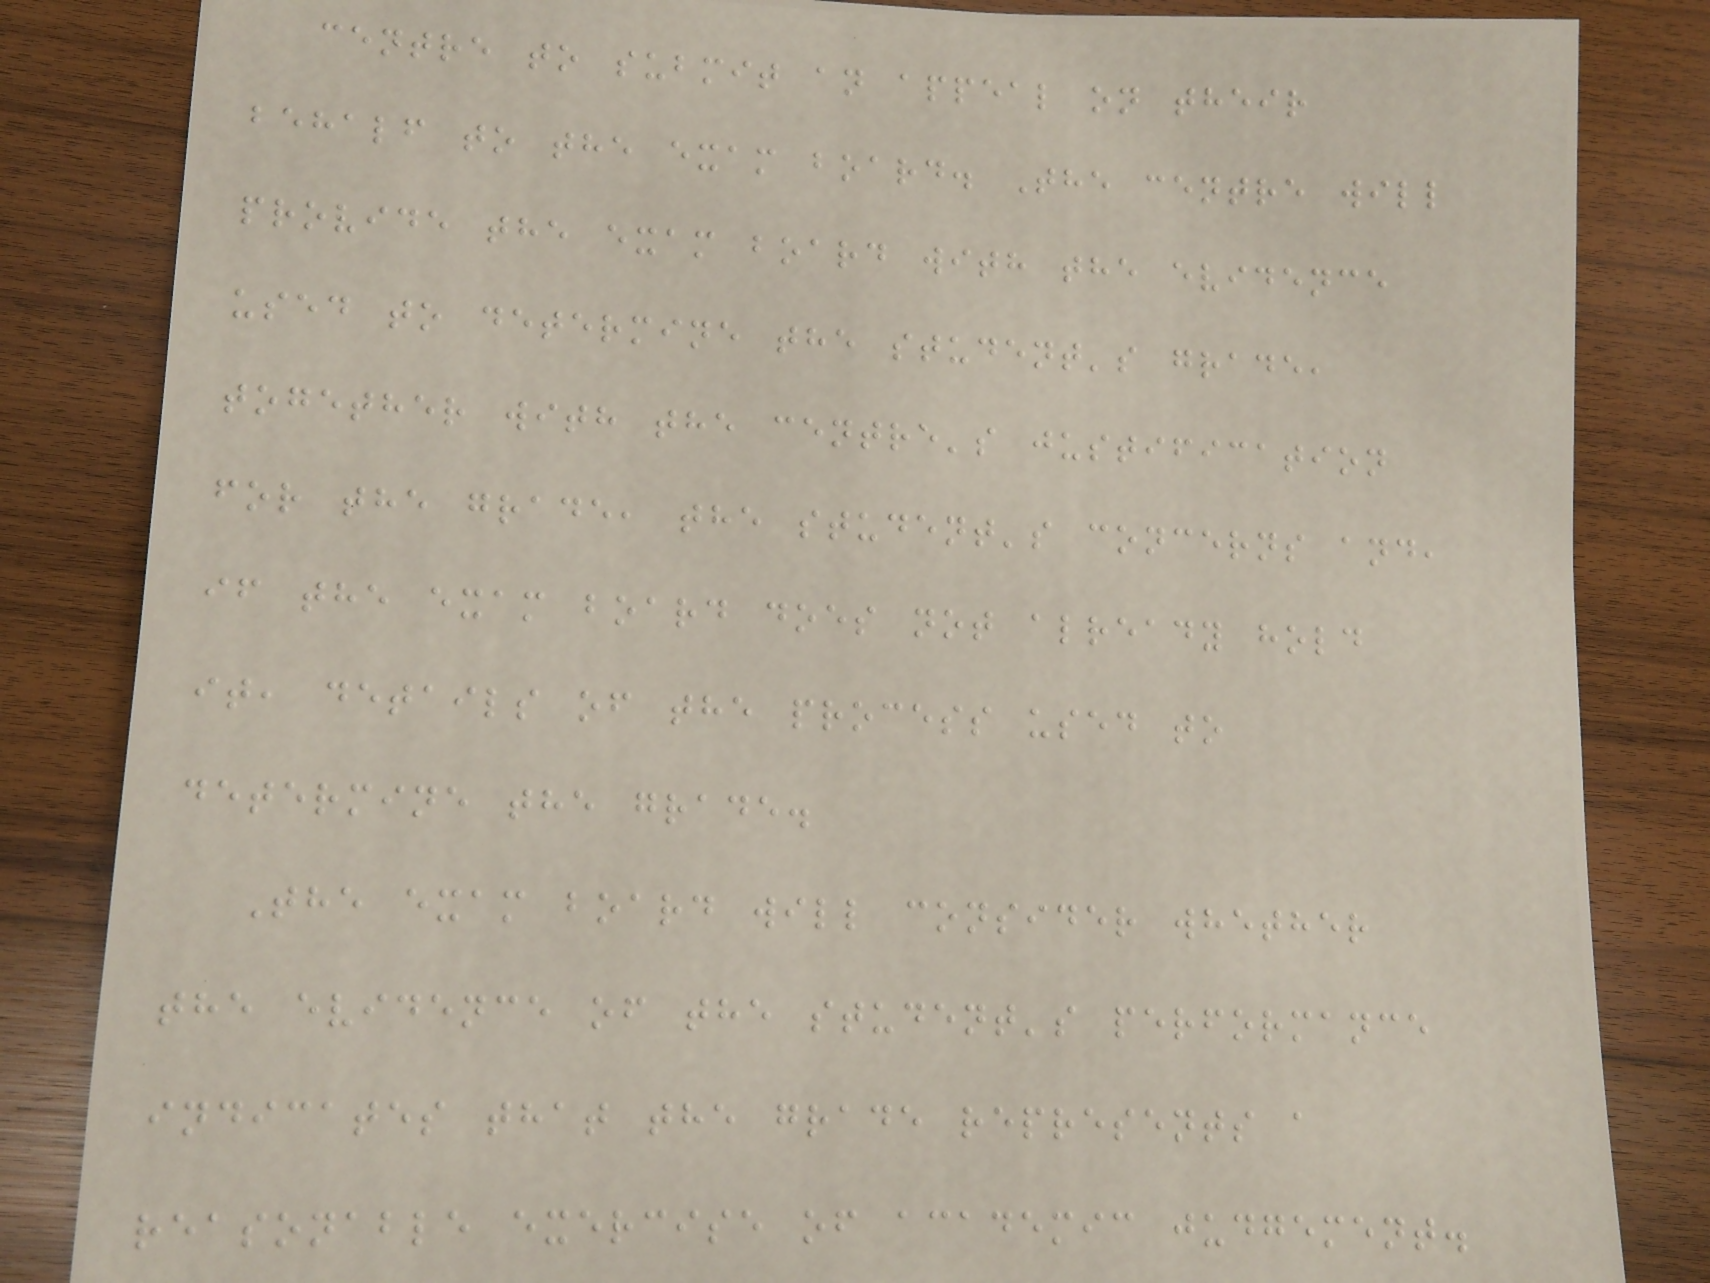centre to submit an appeal on their
behalf to the exam board. The centre will
provide the exam board with the evidence
used to determine the student's grade,
together with the centre's justification
for the grade, the student's concerns and,
if the exam board does not already hold
it, details of the process used to
determine the grade.
The exam board will consider whether
the evidence of the student's performance
indicates that the grade represents a
reasonable exercise of academic judgement.
